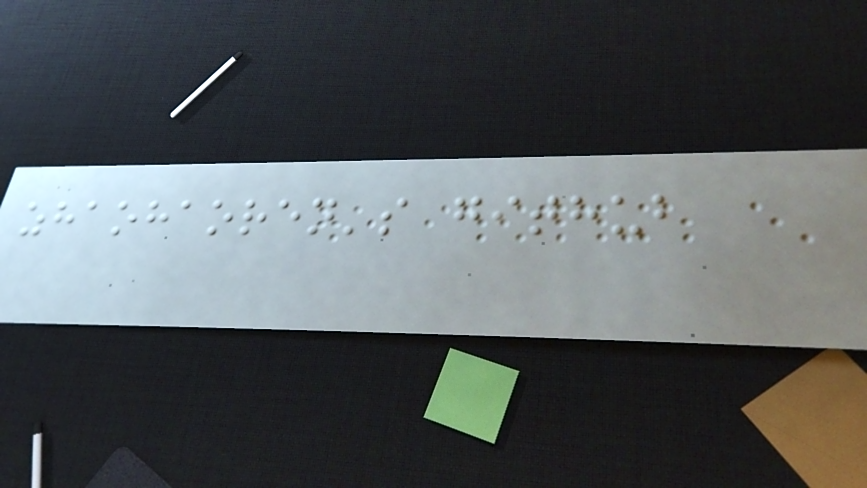zhaohaoren's github
